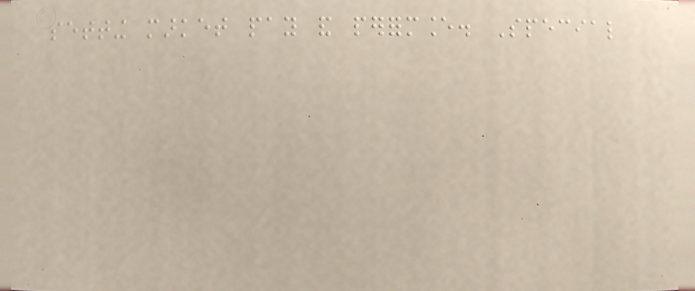setting market pay and performance. Special
